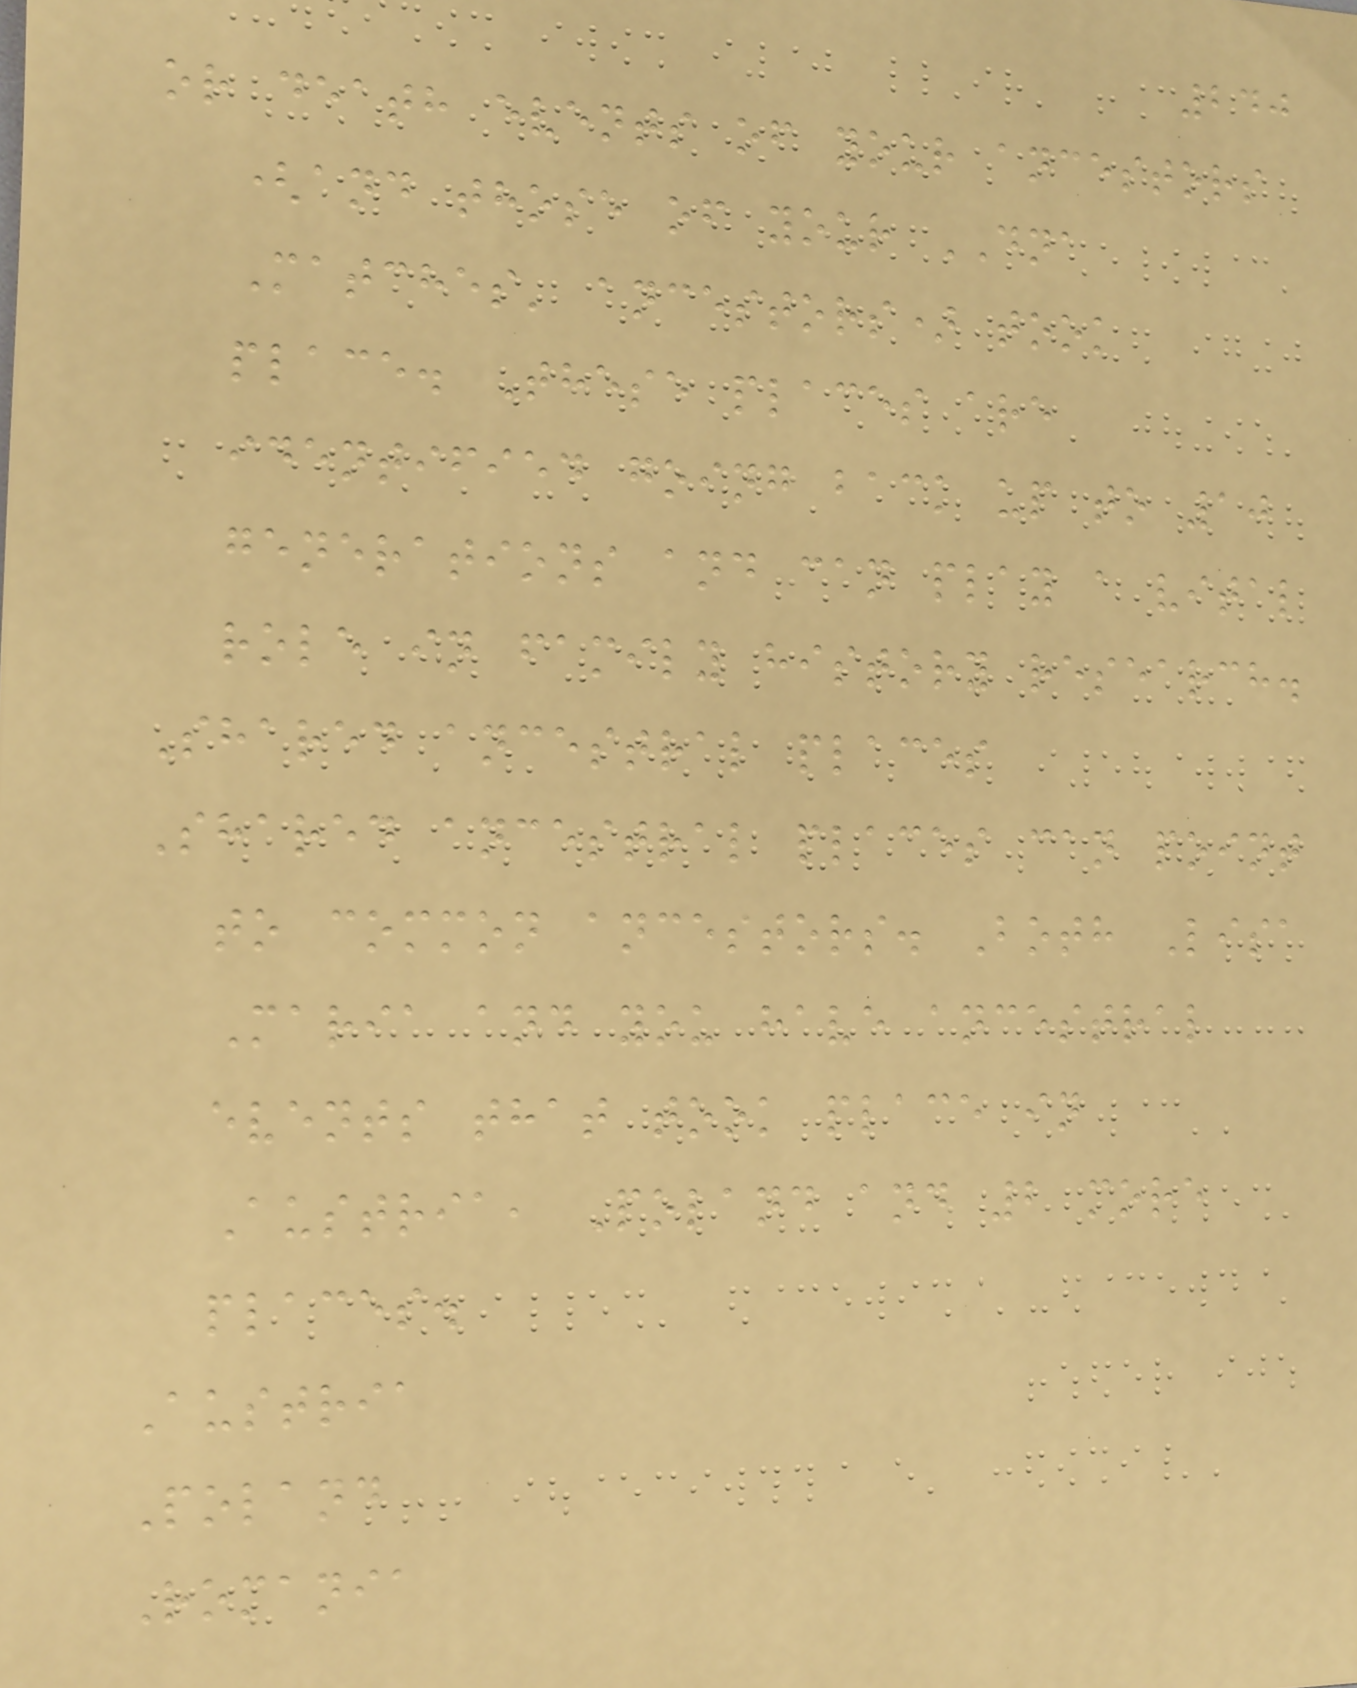240
or death events of your ancestors
(and those of your DNA
Matches' ancestors) took
place. These places are
identified going back up to 10
generations and can play a vital
role in family history research.
Shared ancestral places
Shared ancestral places can point
to common ancestors. Both Lisa
Maria and you have ancestral
events that took place in
Austria, Poland and 2 more
places.
Austria
Poland
Romania
